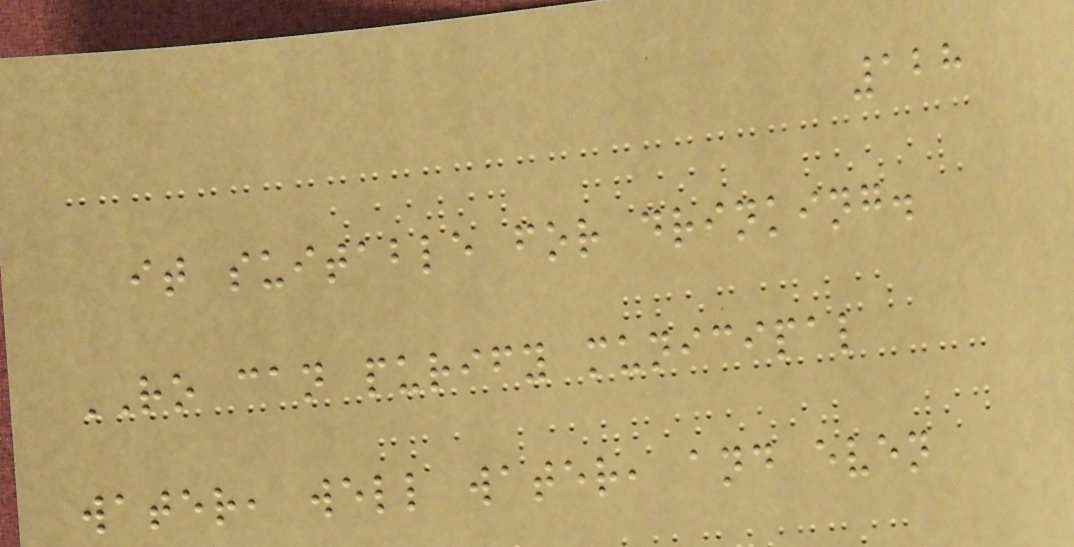128
it suitable for drinking.
RO can purify municipal
water, well water, and even
